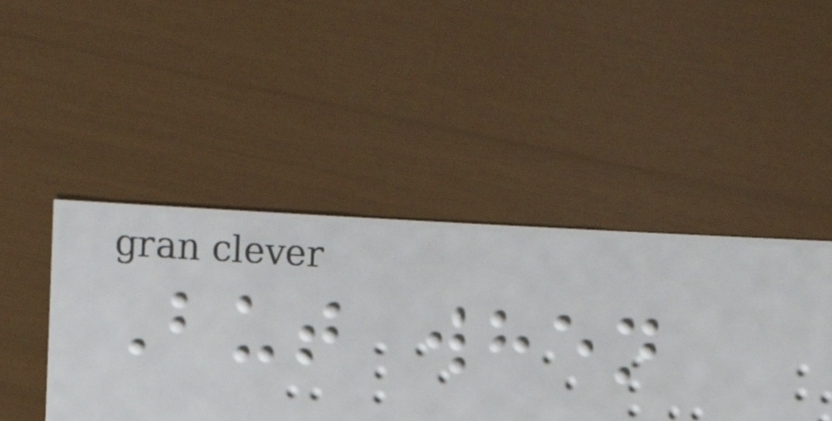But when
